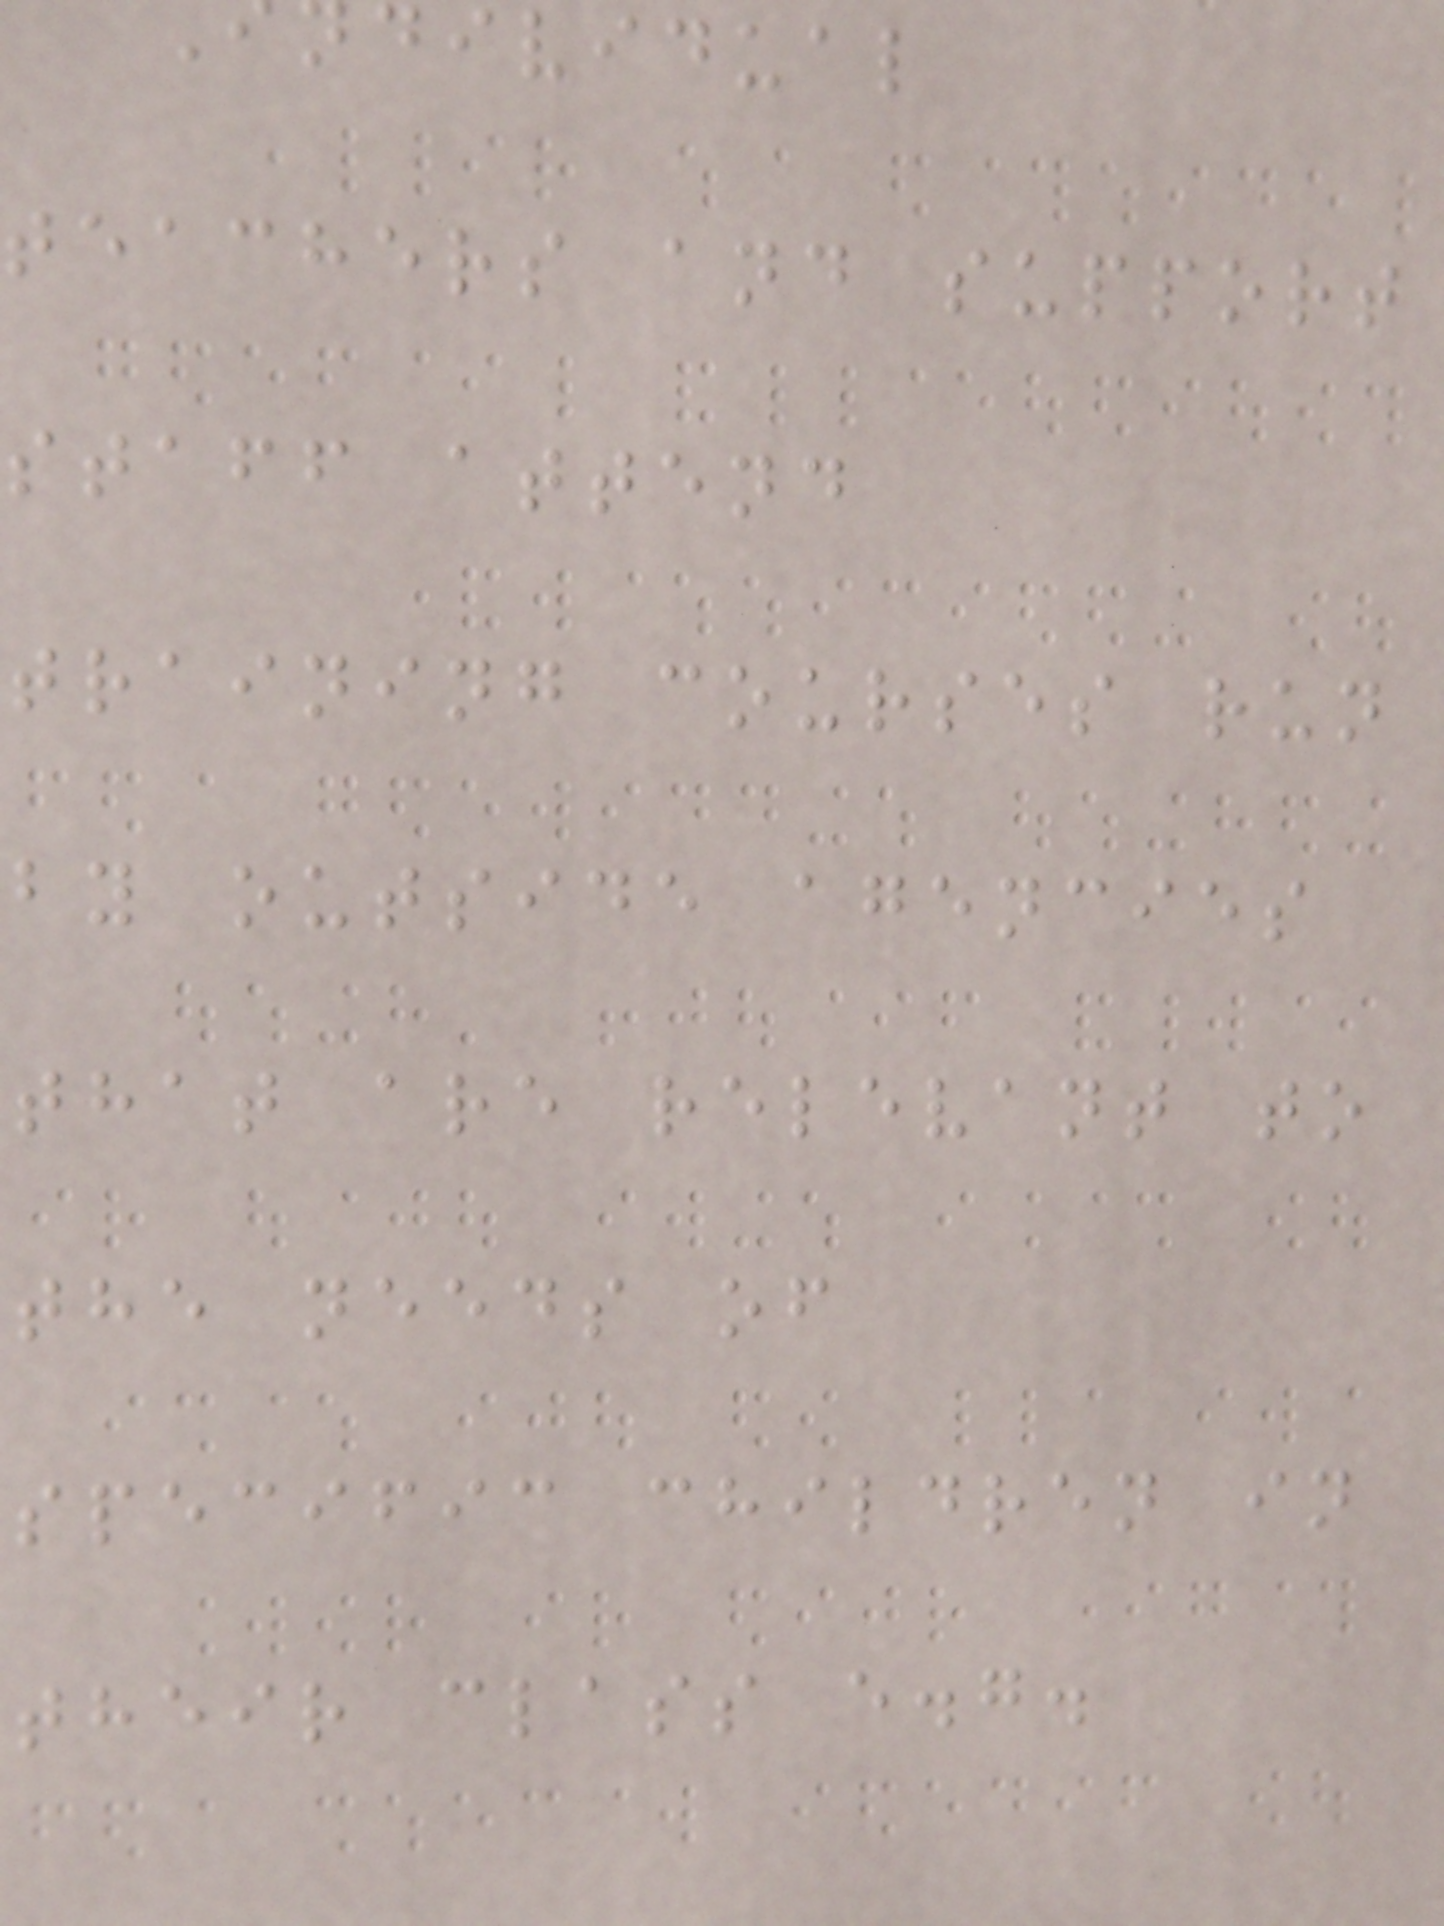dividual
teachers and support
staff attend
training courses run
by outside agencies
that are relevant to
the needs of
specific children in
their class e.g.
